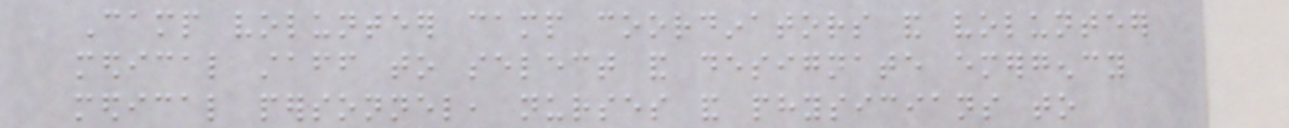Camp volunteer camp coordinators and volunteer
medical staff to select and designate emergency
medical personnel, nurses and physicians to
